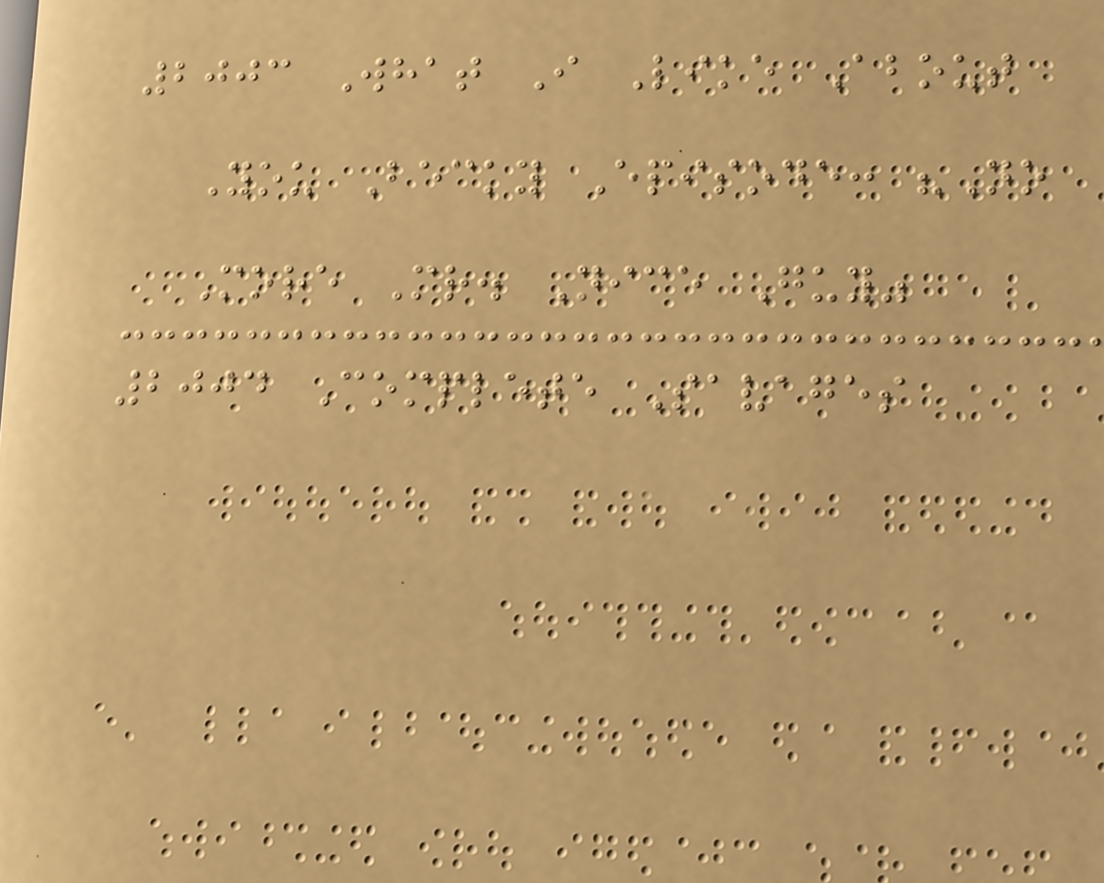2003 What I Like About
You Becky Episode: "No
More Mr. Nice Guy"
2004 Complete Savages
